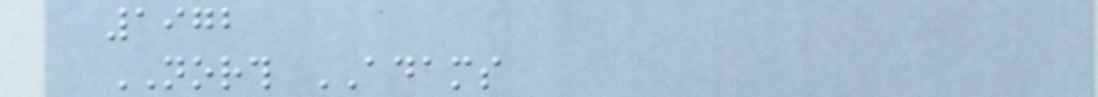1972
NORTH ADAMS
